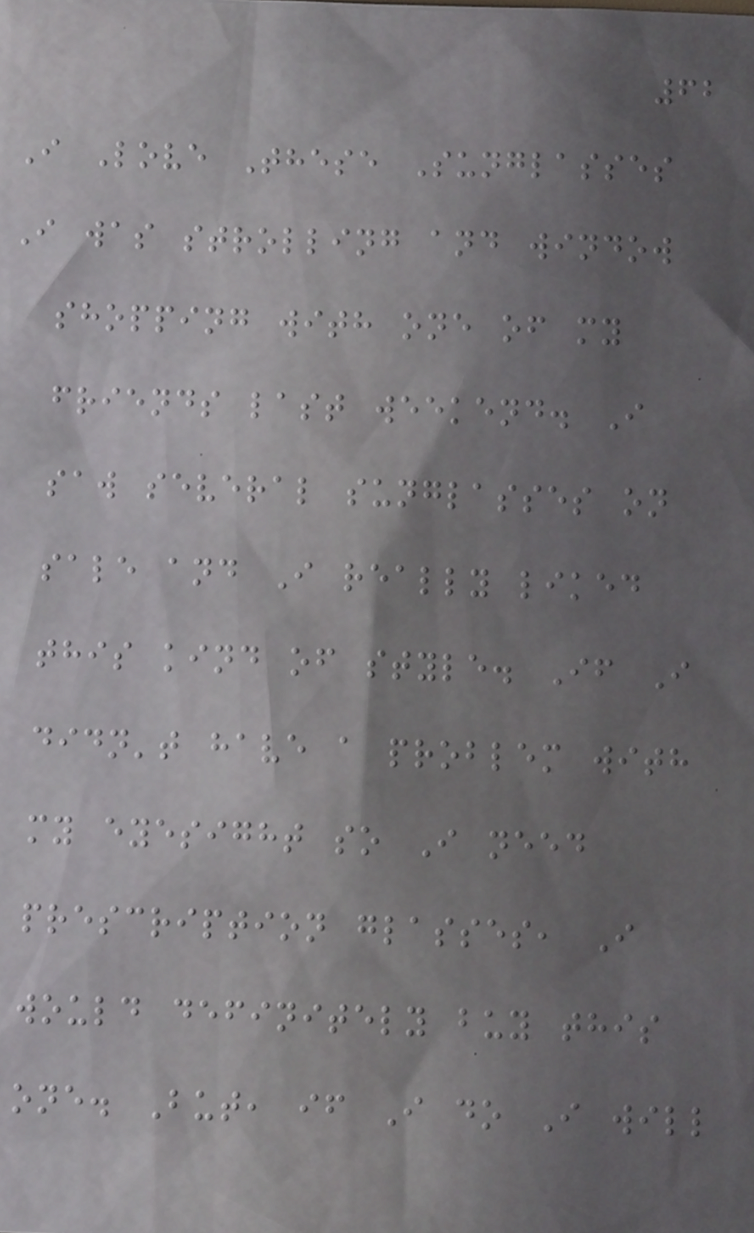62
I Love These Sunglasses
I was strolling and window
shopping with one of my
friends last weekend. I
saw several sunglasses on
sale and I really liked
this kind of style. If I
didn't have a problem with
my eyesight so I need
prescription glasses, I
would definitely buy this
one. But, if I do I will
